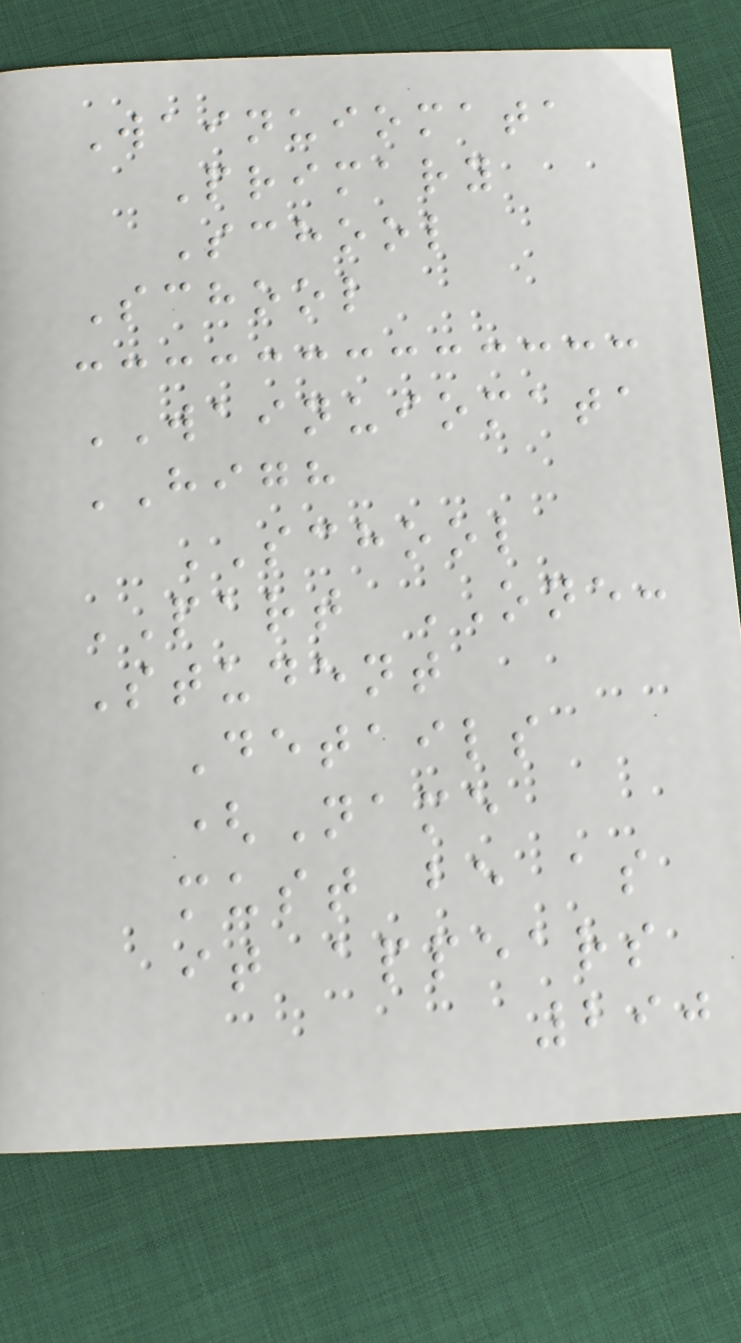Wainuiomata
Primary
School
School
WAINUIOMATA
HIGH
SCHOOL
PART ONE:
Student
Details
(Name
must be as
it appears
290
